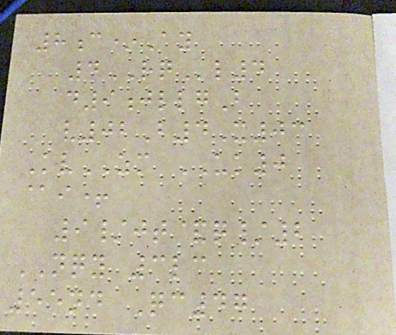8c*Ay
4RQl4
d9jllgB
v02B4X03
KvZM UK0
@i+
9/jt&q/2
NQY 3lc
55nd Qc47
